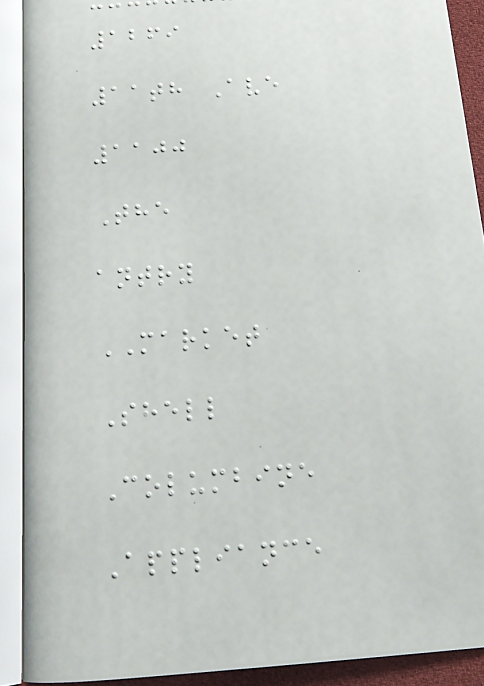1269
11th Ave
1100
The
antry
MARKET
Shell
Columbine
Appliance
